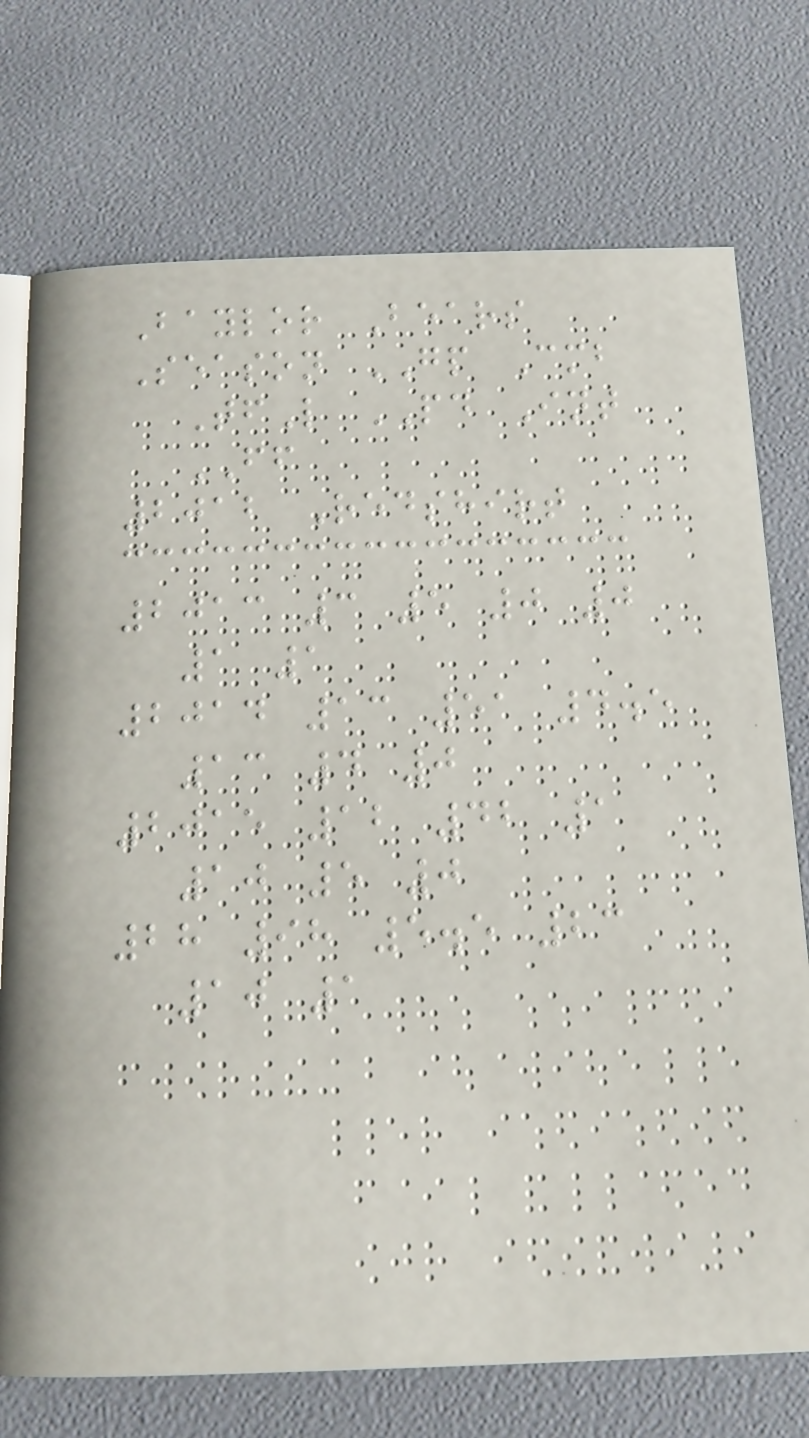Baylor Bears
Season GP Cmb
TfL PD Int
FF
2012 Redshirt
2013 3 5 0 0
1 1
2014 13 51 4.5
13 4 0
2015 12 42 1
10 5 0
28 98 5.5 23
10 1
